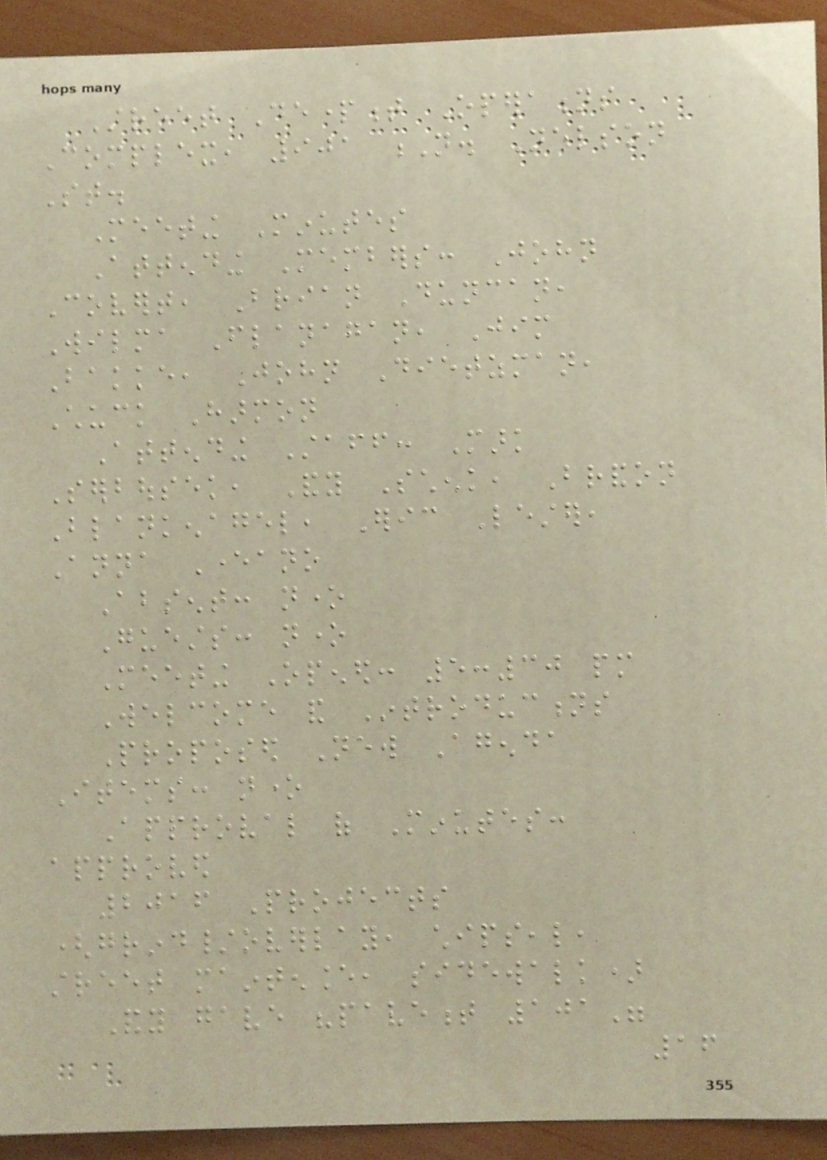Street Department Operations
Complex, 901 N. Nelson
St.
Meeting Minutes
Attending Members: John
Covert, Brian Duncan,
Wilma Flanagan, Jim
Bakke, John Dietzman,
Chuck Harmon
Attending Staff: Mark
Serbousek, Andy Schenk, Brandon
Blankenagel, Eric Lester,
Anna Everano
Absent: none
Guests: none
Meeting Opened: 5:30 pm
Welcome and Introductions
Proposed New Agenda
Items: none
Approval of Minutes:
approved
2016 Projects
(grind/overlay, chipseal,
street maintenance, sidewalk)
Andy gave "pavement 101"
16
